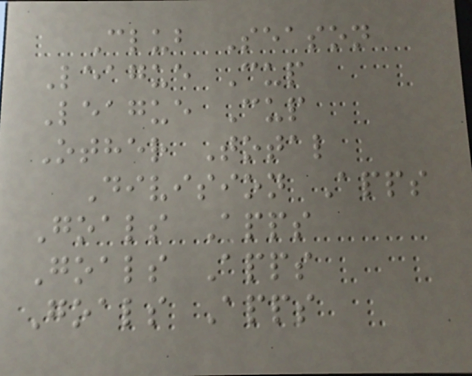Club Season
League Cup
League Cup
Other Total
Division Apps
Goals Apps
Goals Apps
Goals Apps
